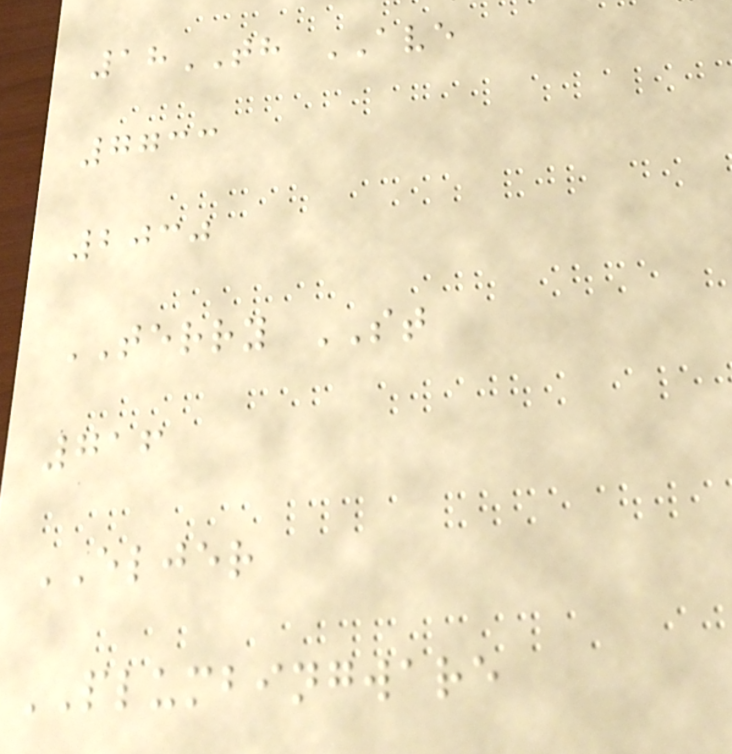18TH AVE
7733
2030
TERRY ST
716
ELJER
PLUMBINGWARE
